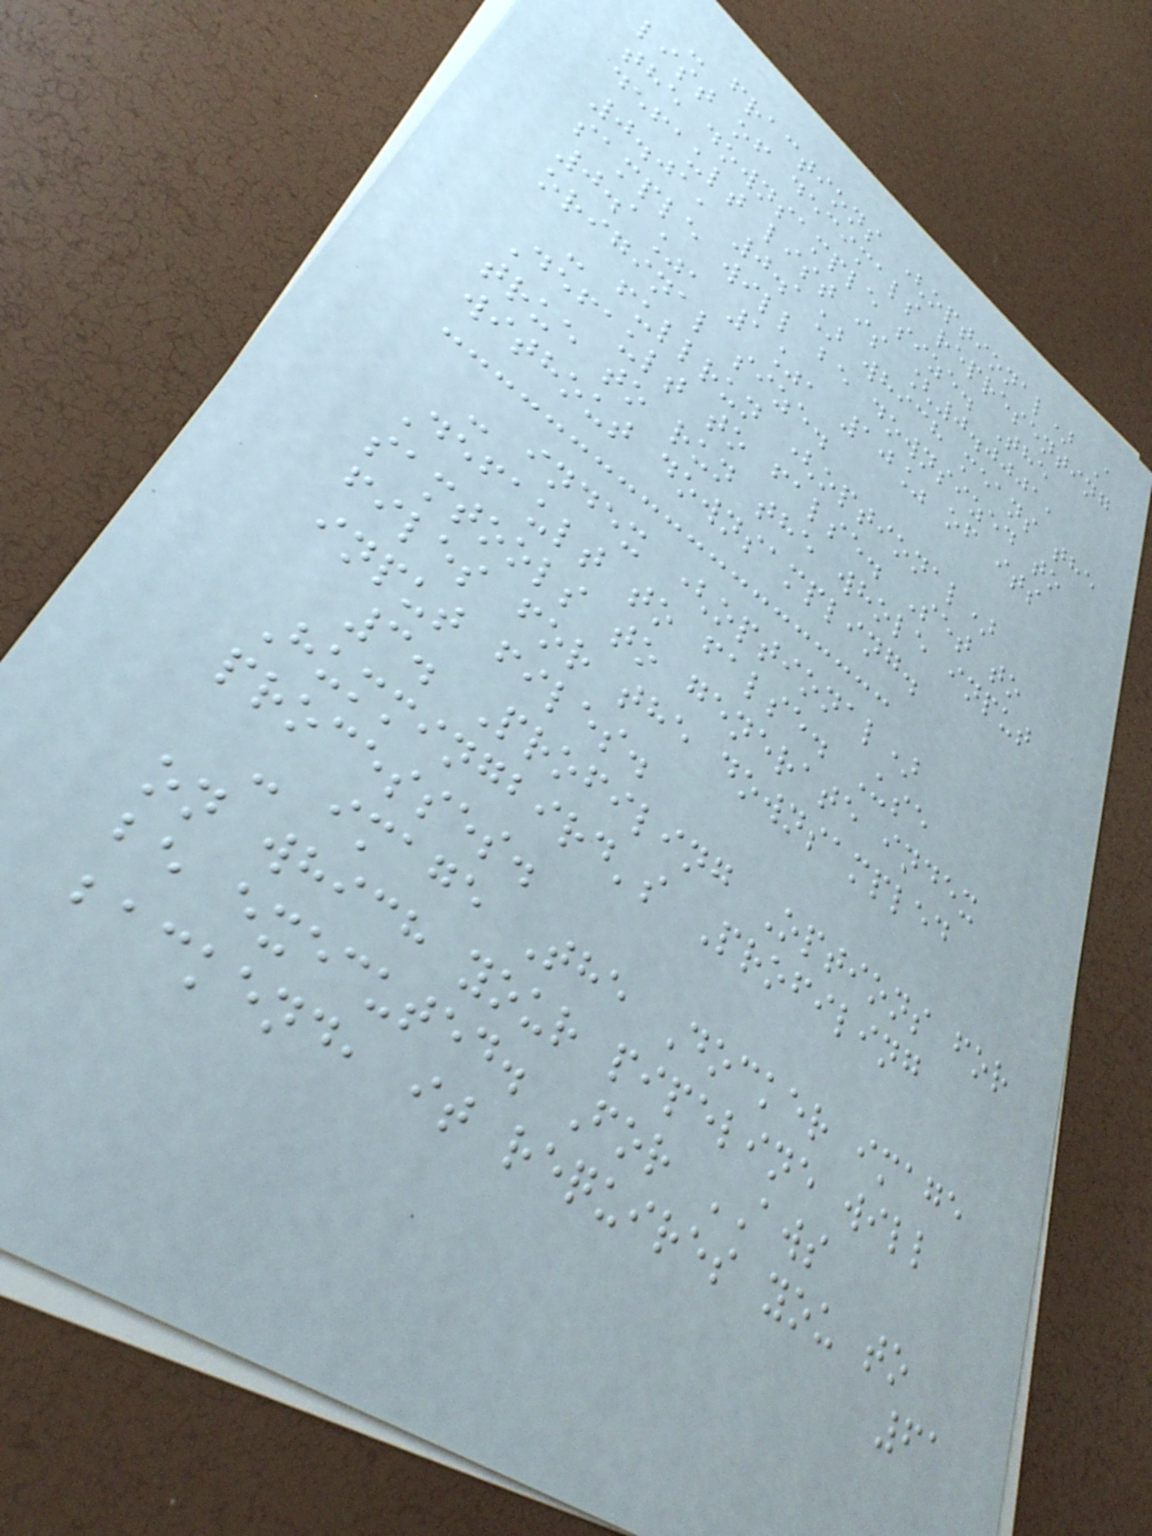- fractions (optional) A
list of decimals representing
the downsample size. The
default list is [0.0001,
0.01, 0.1] which means the
sample will be downsized to
0.1%, 1%, 10% of its
original size.
- fullrun (optional)
Default to false. Set to
true to run the whole input
without downsampling.
- index (optional)
Default to false. Use
samtools to generate index
files for the downsampled
input files.
3. Profiling Options for
Hummingbird's Profiling
processes.
- image The Docker image
on which your pipeline will
be executed. For AWS
backend, it requires you to
61
